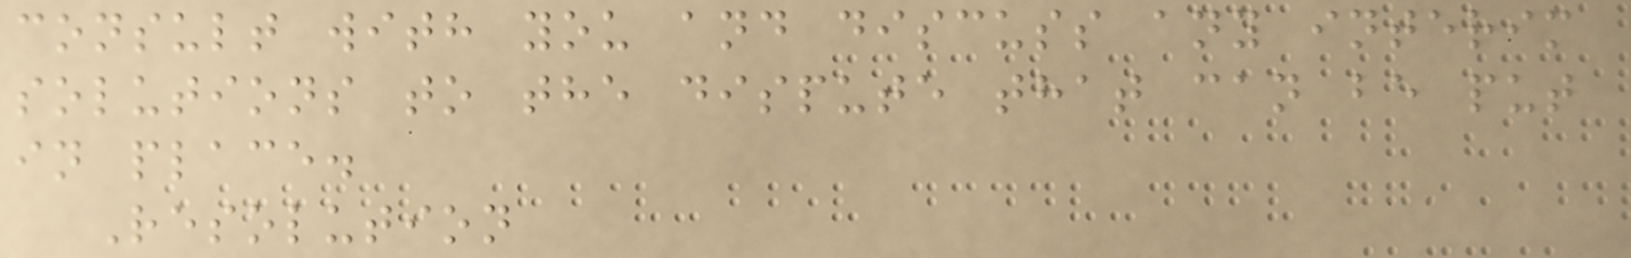consult with you and discuss any interim
solutions to the dispute that can be put
in place.
Resolution
